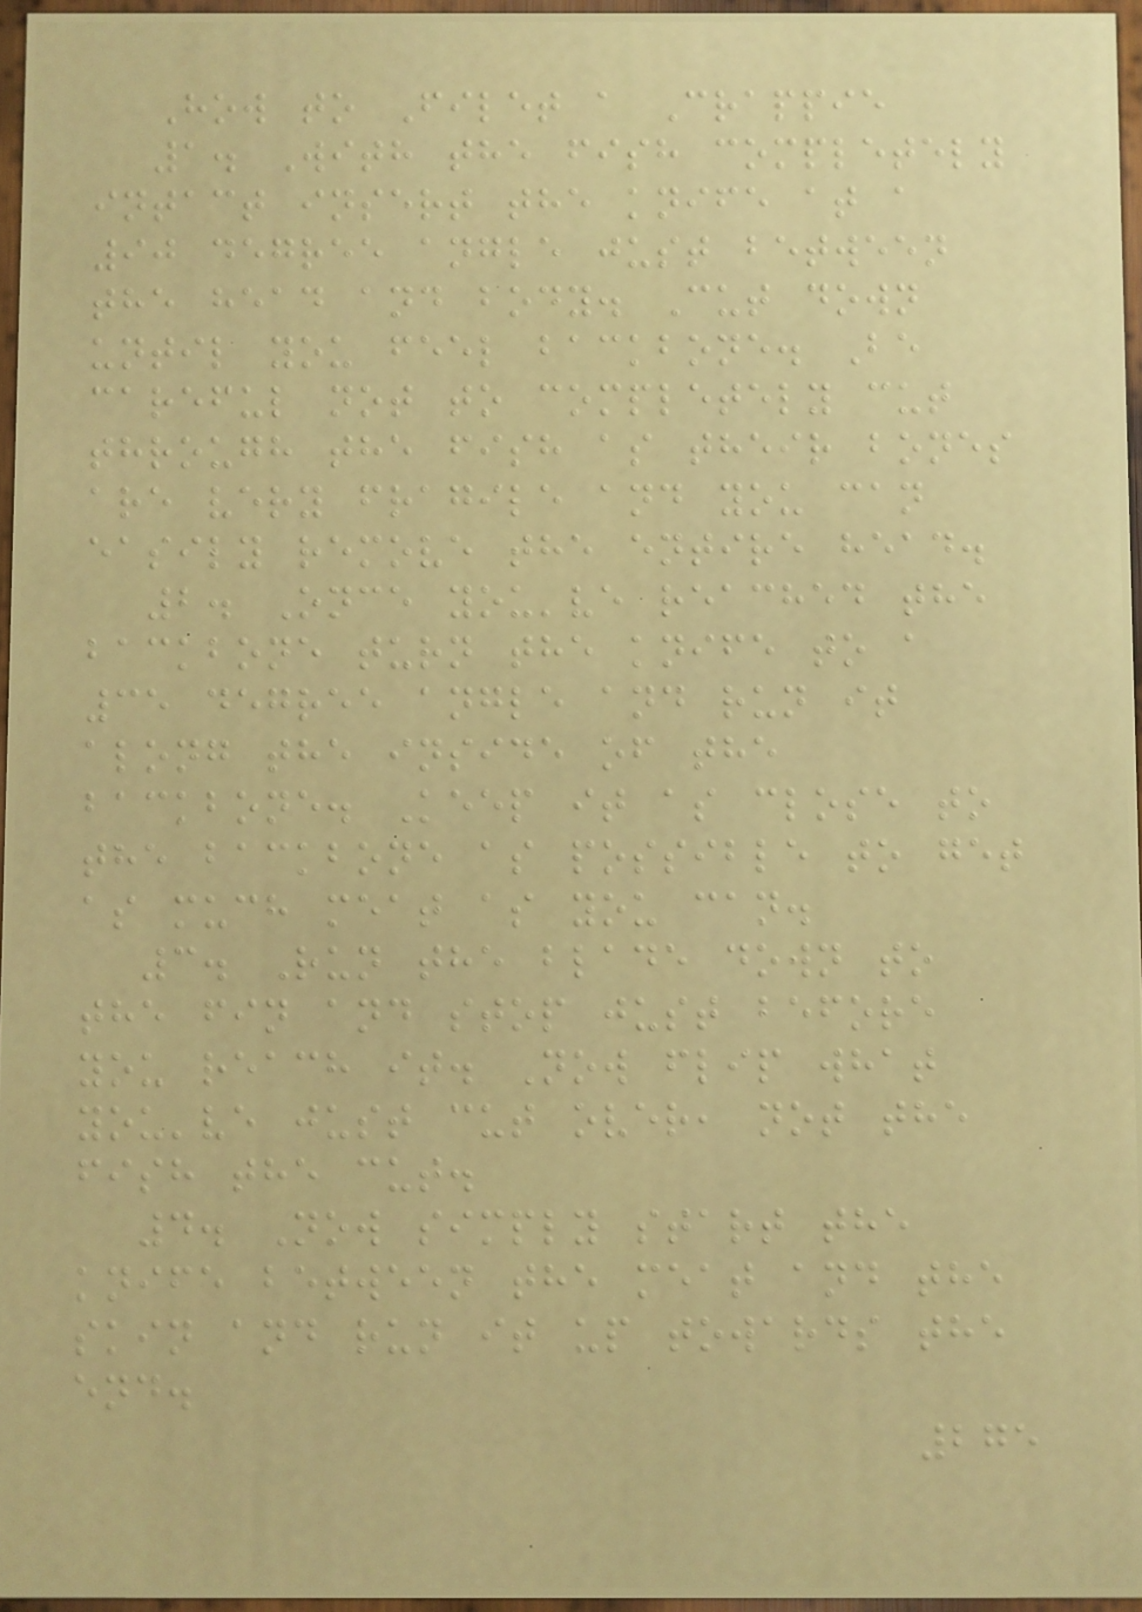How to Filet a Crappie
1. With the fish completely
intact insert the knife at a
90 degree angle just between
the head and body. Cut down
until you feel backbone. Be
careful not to completely cut
through the fish as their bones
are very fragile and you can
easily remove the entire head.
2. Once you've reached the
backbone turn the knife to a
35 degree angle and run it
along the inside of the
backbone. Keep it as close to
the backbone as possible to get
as much meat as you can.
3. Run the blade down to
the fin and stop just before
you reach it. Now flip what
you've just cut over, not the
fish the cut.
4. Now simply start the
knife between the meat and the
skin and run it up towards the
end.
275
